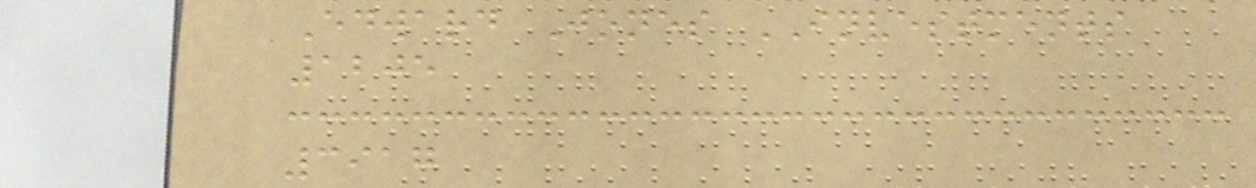Edward Jones INVESTMENTS
1205
3917
